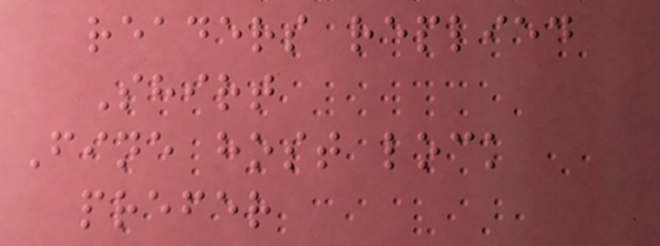readers replied
Shirt
Fine host lock
prefer
